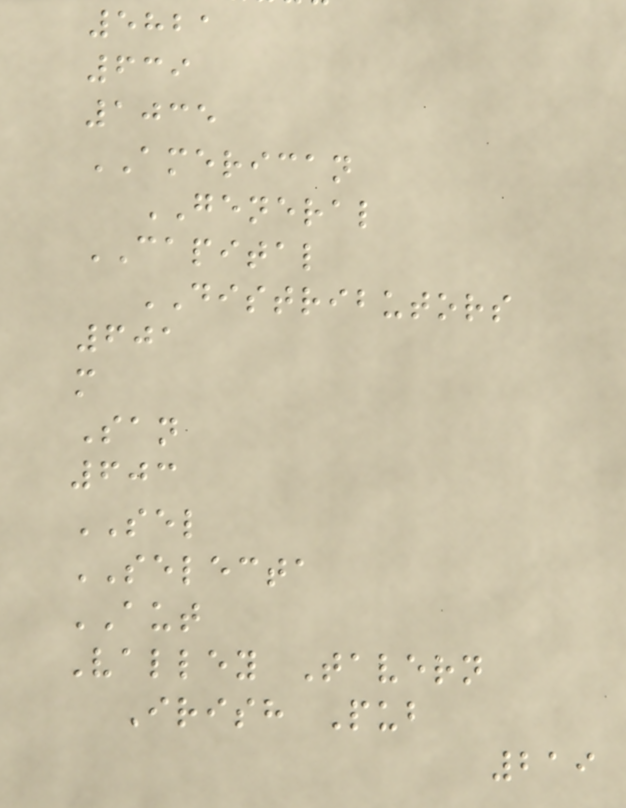5821
639
1035
AMERICAN
GENERAL
CAPITAL
DISTRIBUTORS
601
m
San
603
SEL
SELECTA
AUT
Valley Tavern
Irish Pub
219
